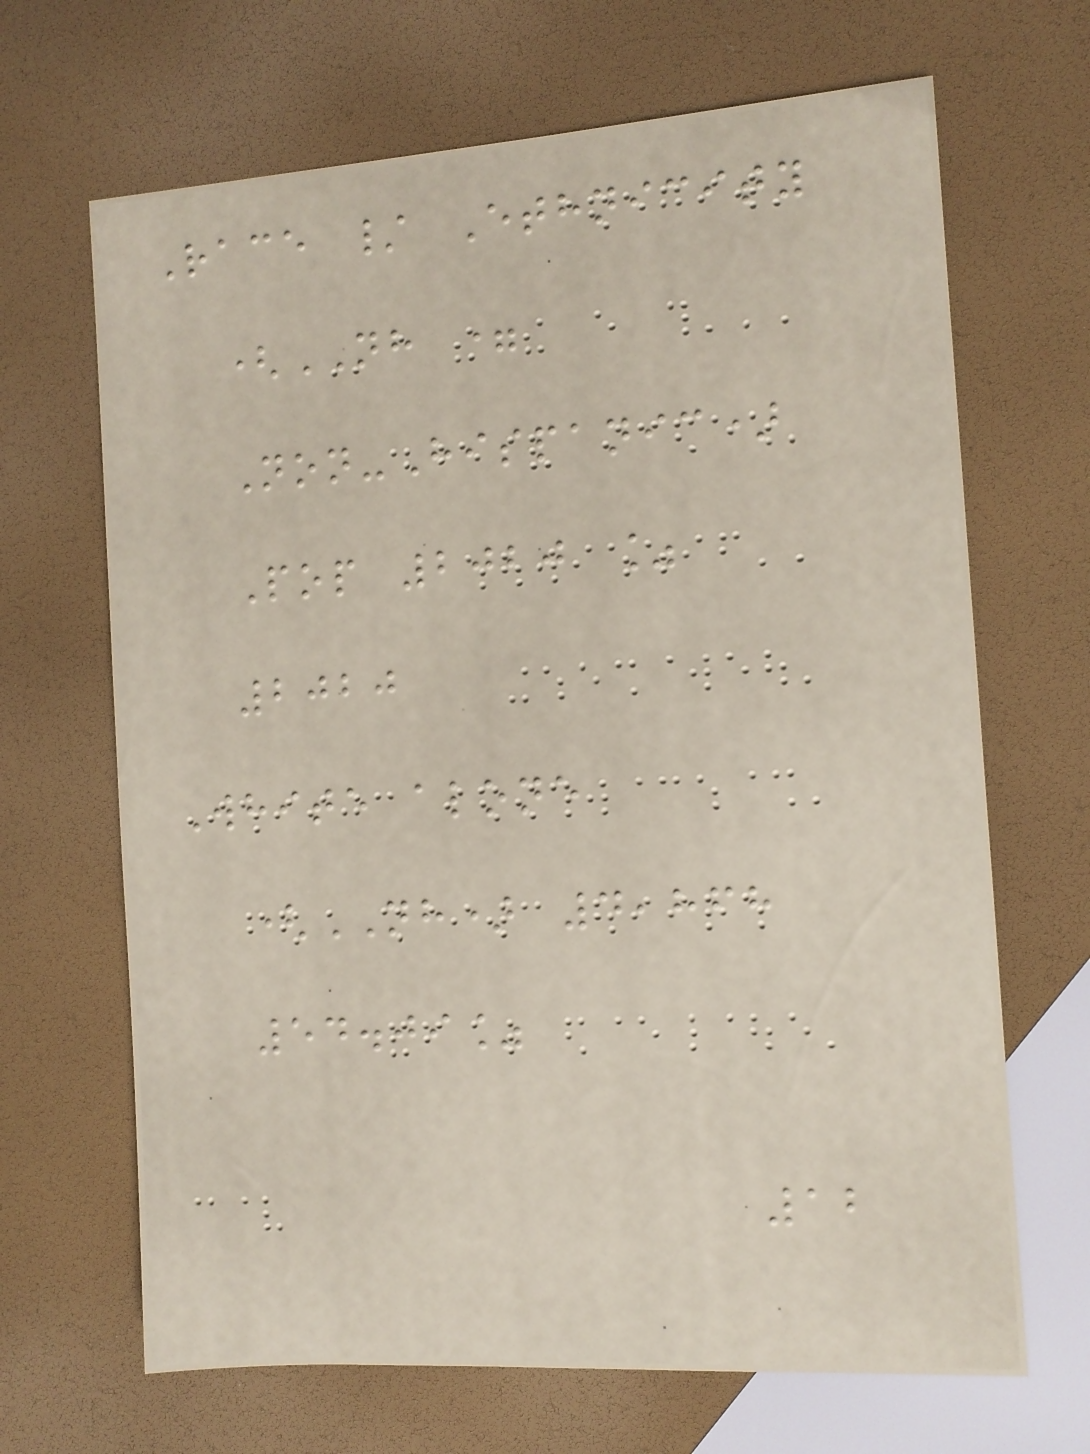Race / Ethnicity
(NH =
Non-Hispanic)
Pop 2020 %
2020
White alone
(NH) 4,868
54.09%
12
